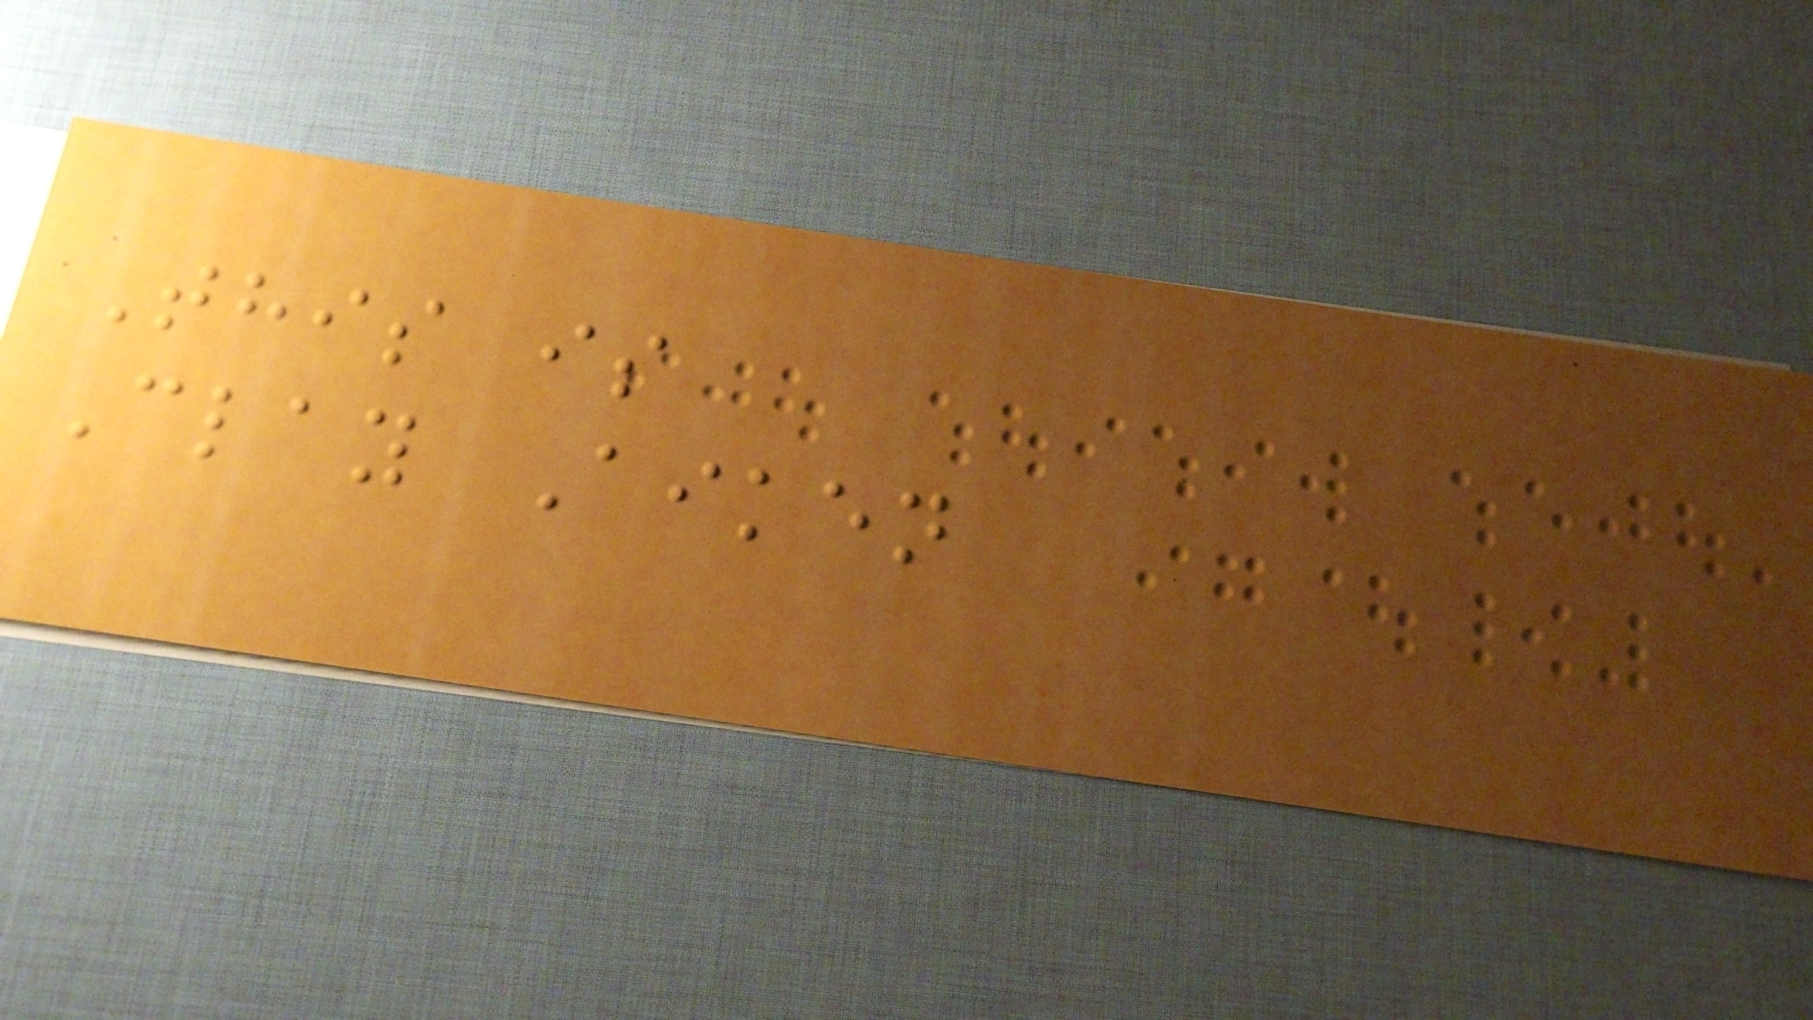This is
Clay Aiken
